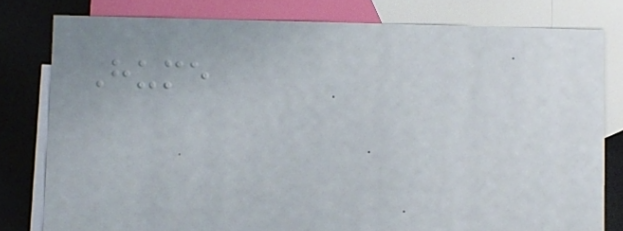Hume
